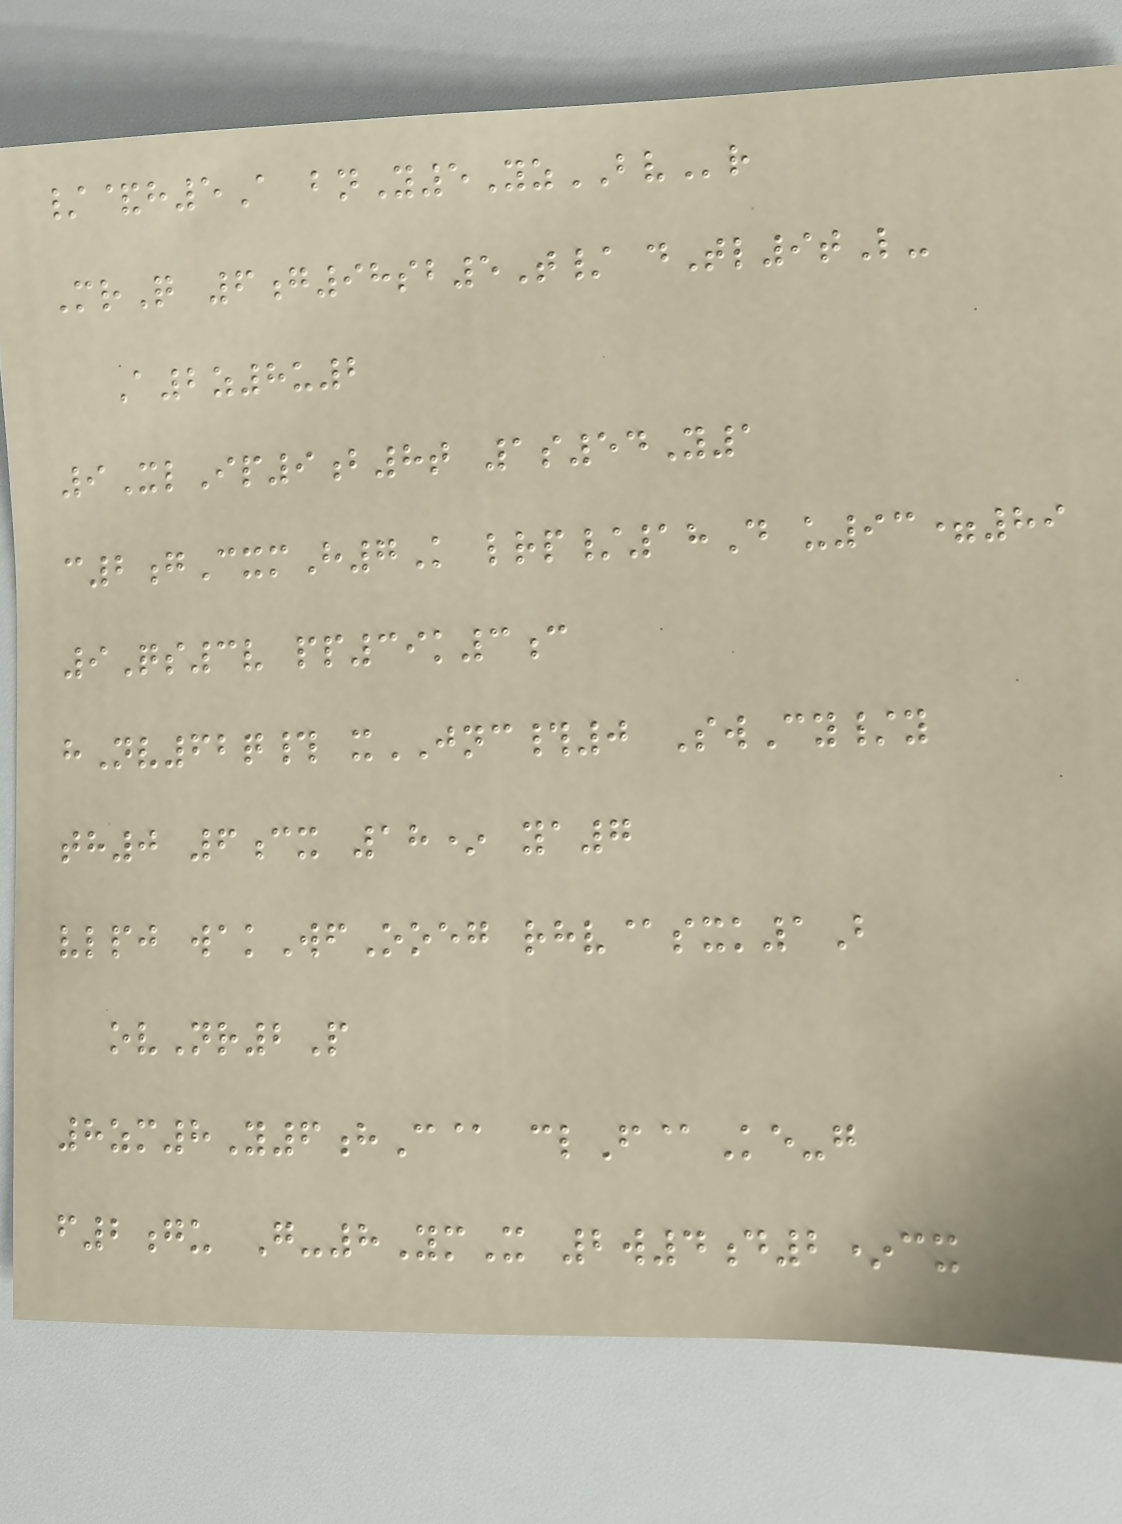/&h5A bnY5YzBVr
MrQ 6g98sb5T/ dTl9tL-
A2z8u2
9XlIp9b8t 1s54Y1
c2gCxmH7K lrp/18D u93=89
9Qs3v pp39k3c
hNv62q# xJNC#0 SwCy/y
th0 6cx 18* ya7
vlpj wakWfOoeg rhv@sxk1B
ovNr2P
8zm8Y6hC@ clF@Ke-g
f2gu G-8YmX 2w4d2*cx
